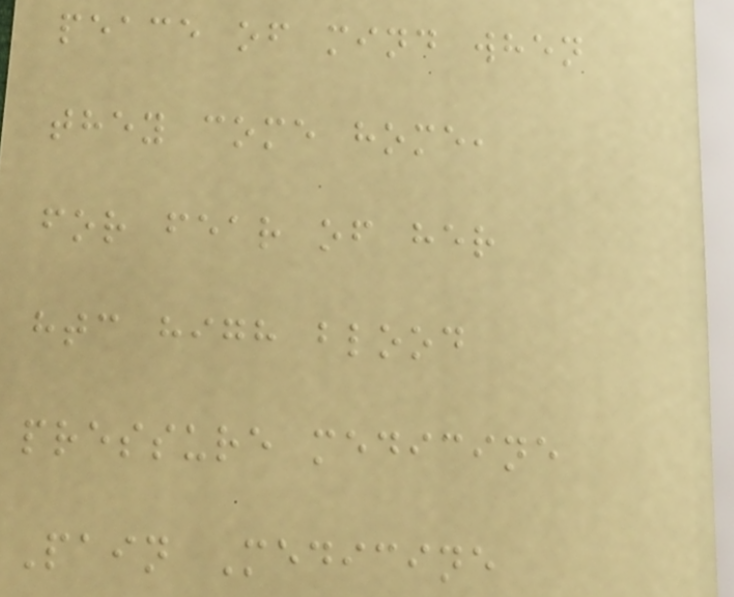peace of mind when
they come home,
for fear of her
htc high blood
pressure medicine
Pain Medicine
